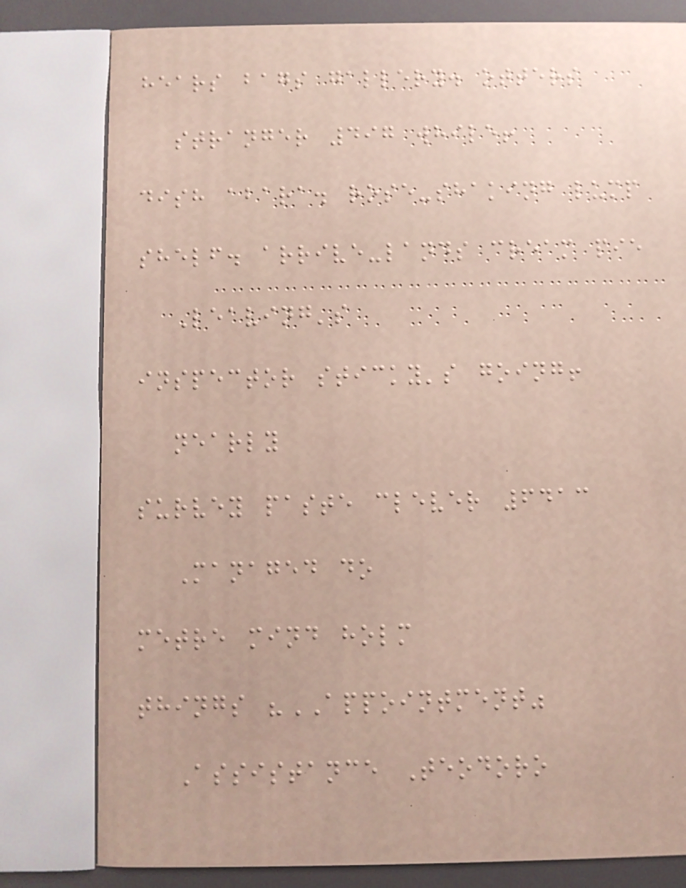hears bags gallery. otters
stranger 497 while!
dish abara. rose-shaking lump
shelf. arrive-lands cream pie
Leaving's
inspector sticky's going!
nearly
survey paste clever 6413
Managed do
metre mind holm
things "APPOINTMENT"
Assistance Teodoro
